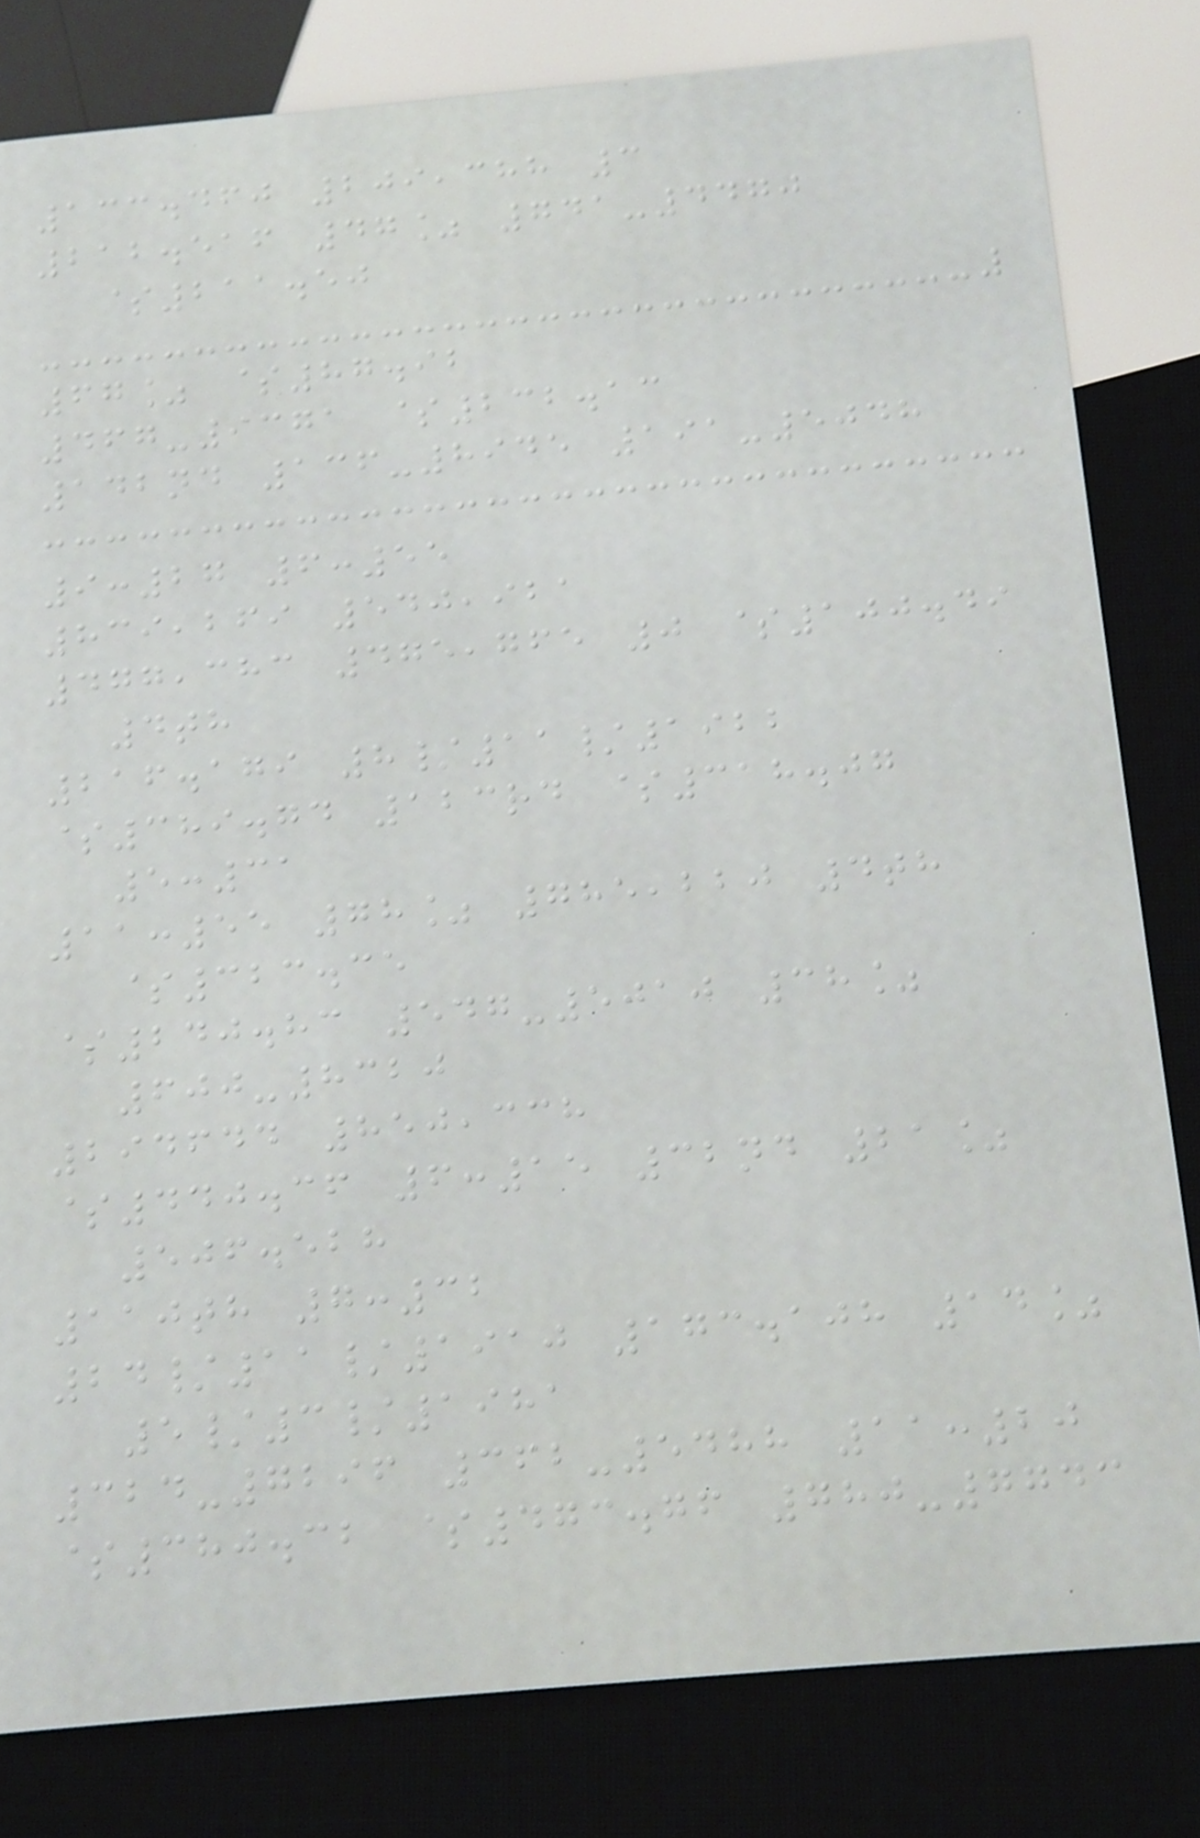133.460 209,388 3
212.516 47% 741-4470
$211.50
67% $87.92
467-9371 $232.13
142nd 136-8945 191-5048
9:27 6:55
839,269 540,921
477,383 475,765 0 $100.49
4th
216.179 8/11/1922
$389.74 123rd $318.07
5:31
11:55 78% 785,220 4th
$323.35
$240.83 547-5010 38%
600-8320
294644 850,338
$440.36 6:15 32nd 21%
506.528
110th 7:32
24/11/1910 173.108 14%
5/3/1981
324-7296 362-5488 11:20
$380.32 $473.76 780-7743
